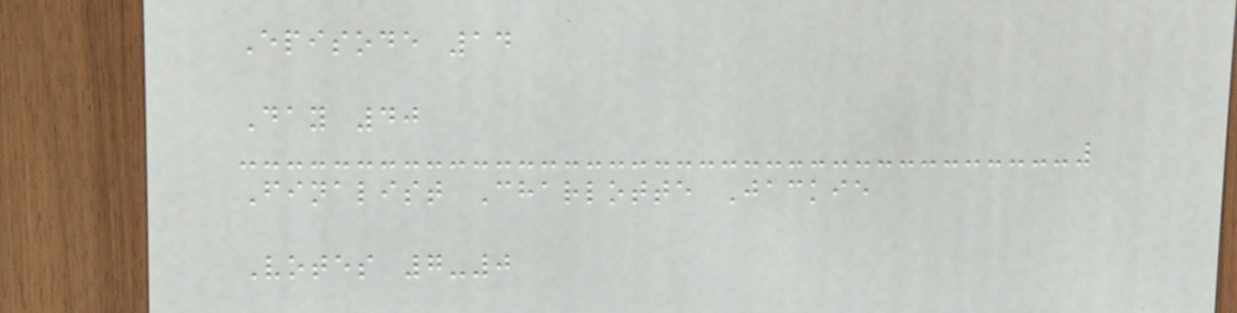Episode 14
Day 40
Finalist Charlotte Jackie
Votes 7-0
